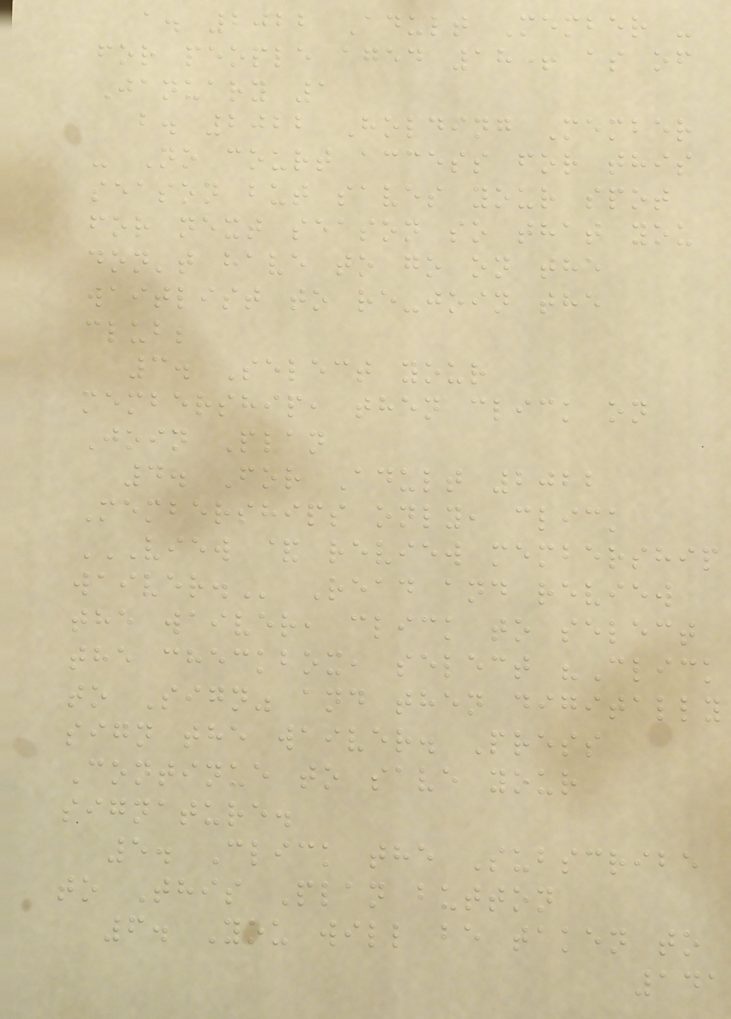a. 2022 Adult Member -
for people aged 18+ as of
January 1
b. 2022 Holding Member
- No court access for this
season but saves your spot
for next season so that you
don't have to go on the
waitlist to re-join the
club;
3. Select your
membership, then click on
Join Plan
4. For Adult 2022
Memberships only, click
VIEW & REVIEW MEMBERSHIP
WAIVER. Read and review
the waiver, click to select
the checkbox, select "Click
to Sign" and then digitally
sign the waiver. Press
Continue to save your
signature.
5. Click the Subscribe
to This Plan button
6. You will be taken to
141
